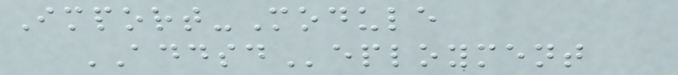Import-Module
ADDSDeployment
